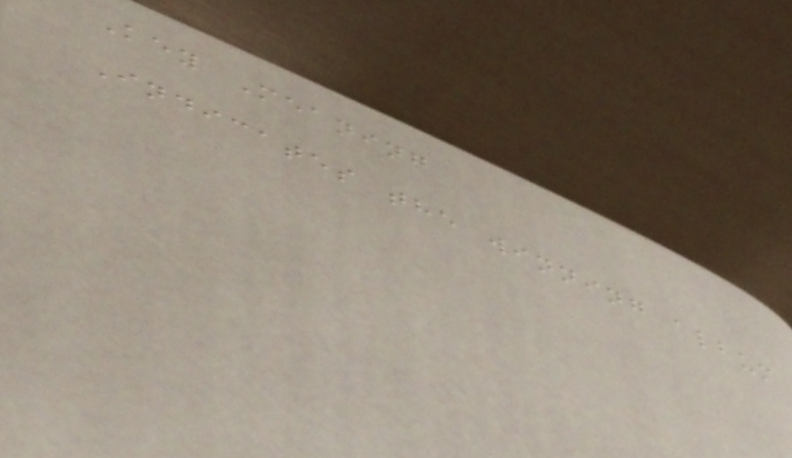Key Meaning
Indicates the winning album
